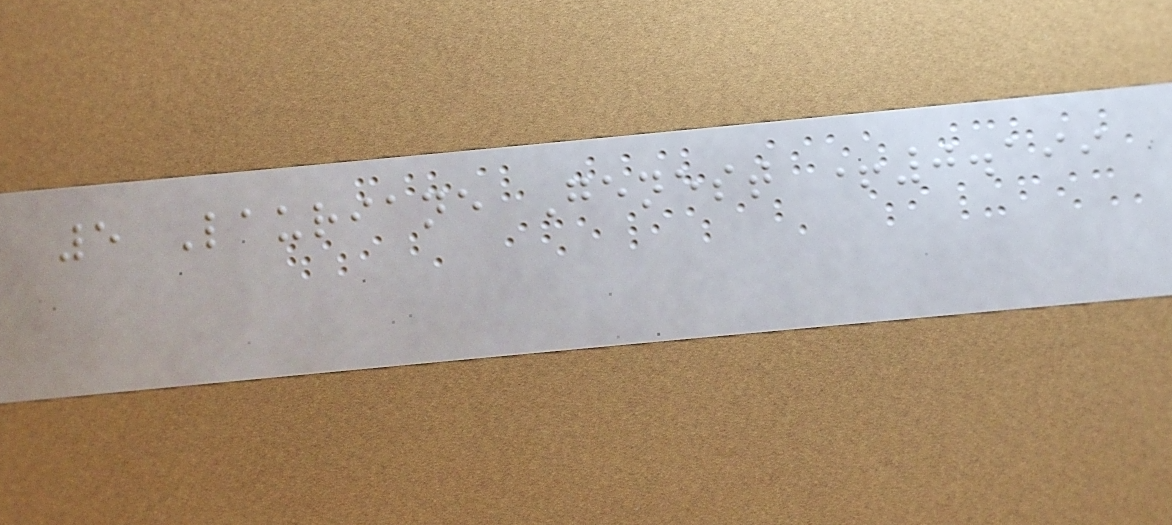5 Lauriane Genest +0.199
